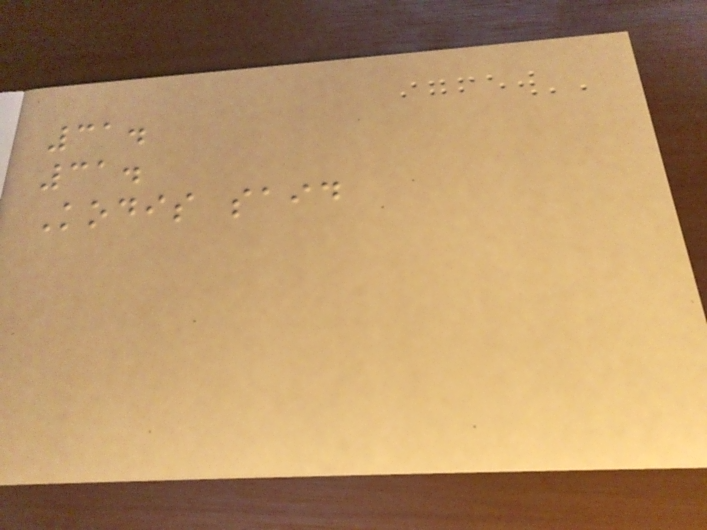31.
31.
Kodis said
